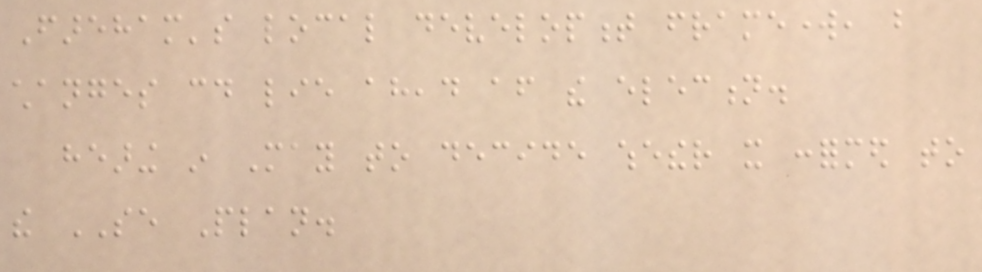Fareham's local development framework, but
changes could lie ahead after the election.
hearing in May to decide whether it conformed to
the SE Plan.
